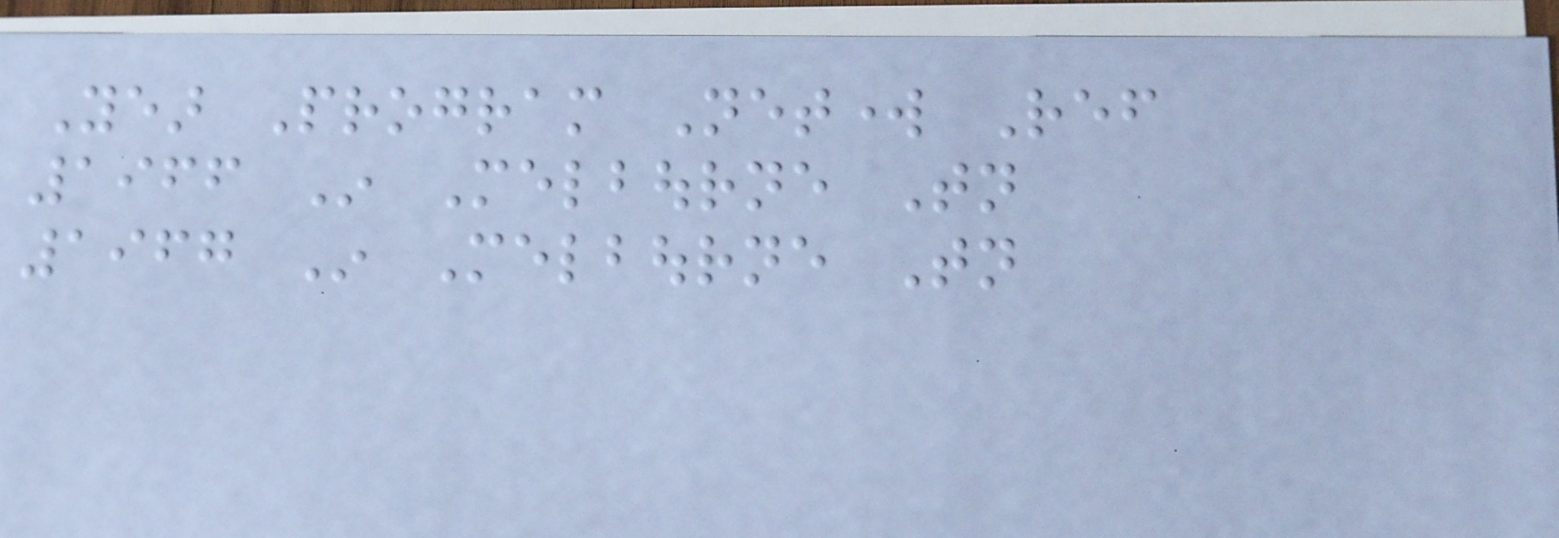Year Program Network Ref
1966 In Melbourne Tonight
1967 In Melbourne Tonight
